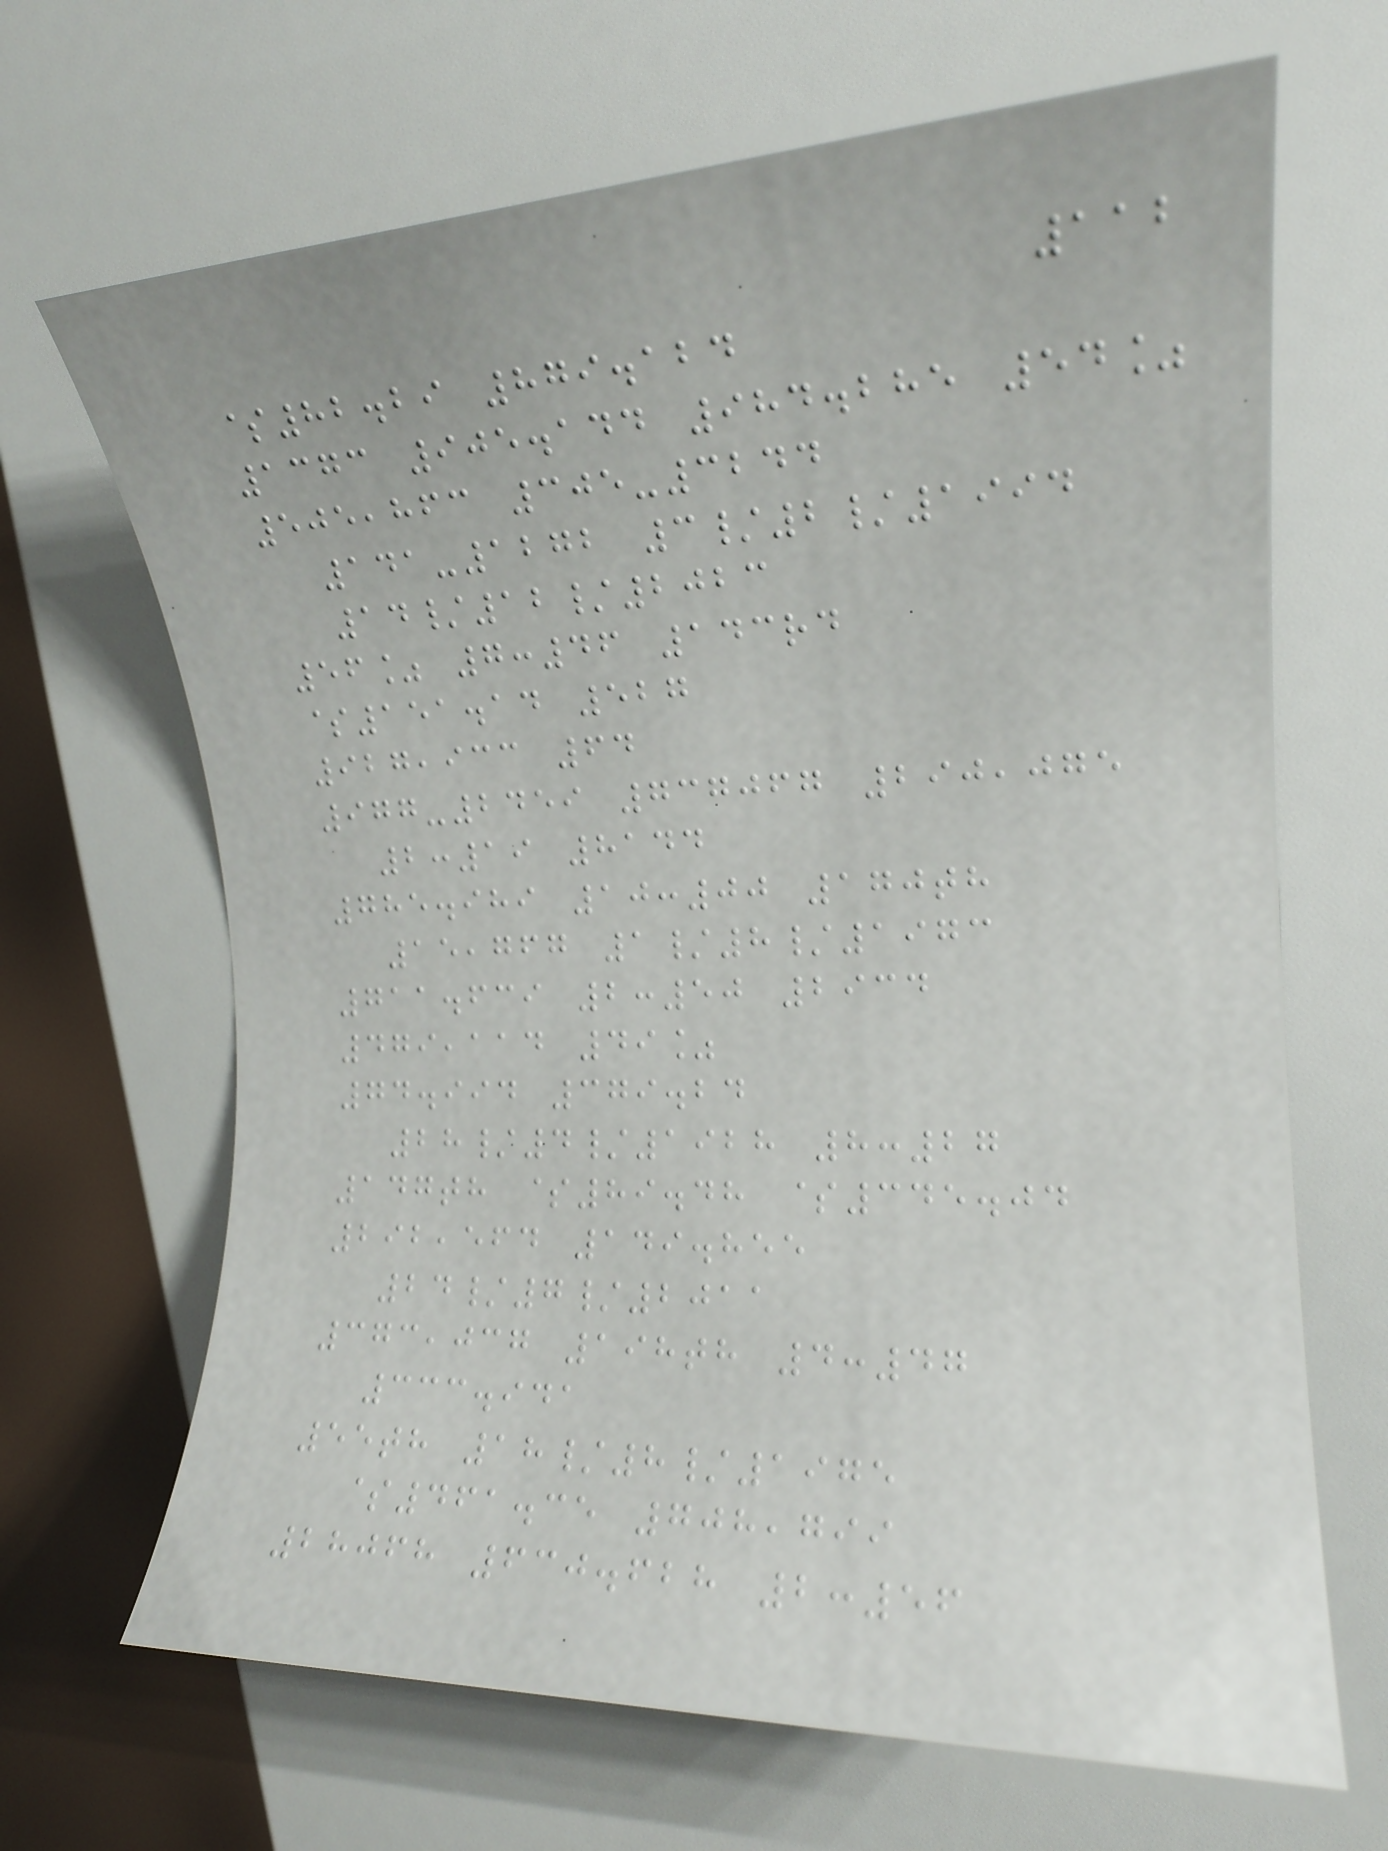112
$82.29 879.124
1373 905.144 984.285 54%
505,863 305-3244
141-1272 3/2/1994
14/12/2023
56% 7:46 143rd
$151.14 527
927,933 64
977-2459 737067 290,075
2:19 8144
785.989 10:00 170th
15,767 1/8/1973
711.639 2:50 2934
479,114 49%
74.994 379.24
28/4/1928 8:27
147th $89.48 $345.04
292,564 149.855
24/7/2011
373,037 198th 4:47
333.941
55th 18/8/1975
$461.35 708,799
28068 630.628 2:56
